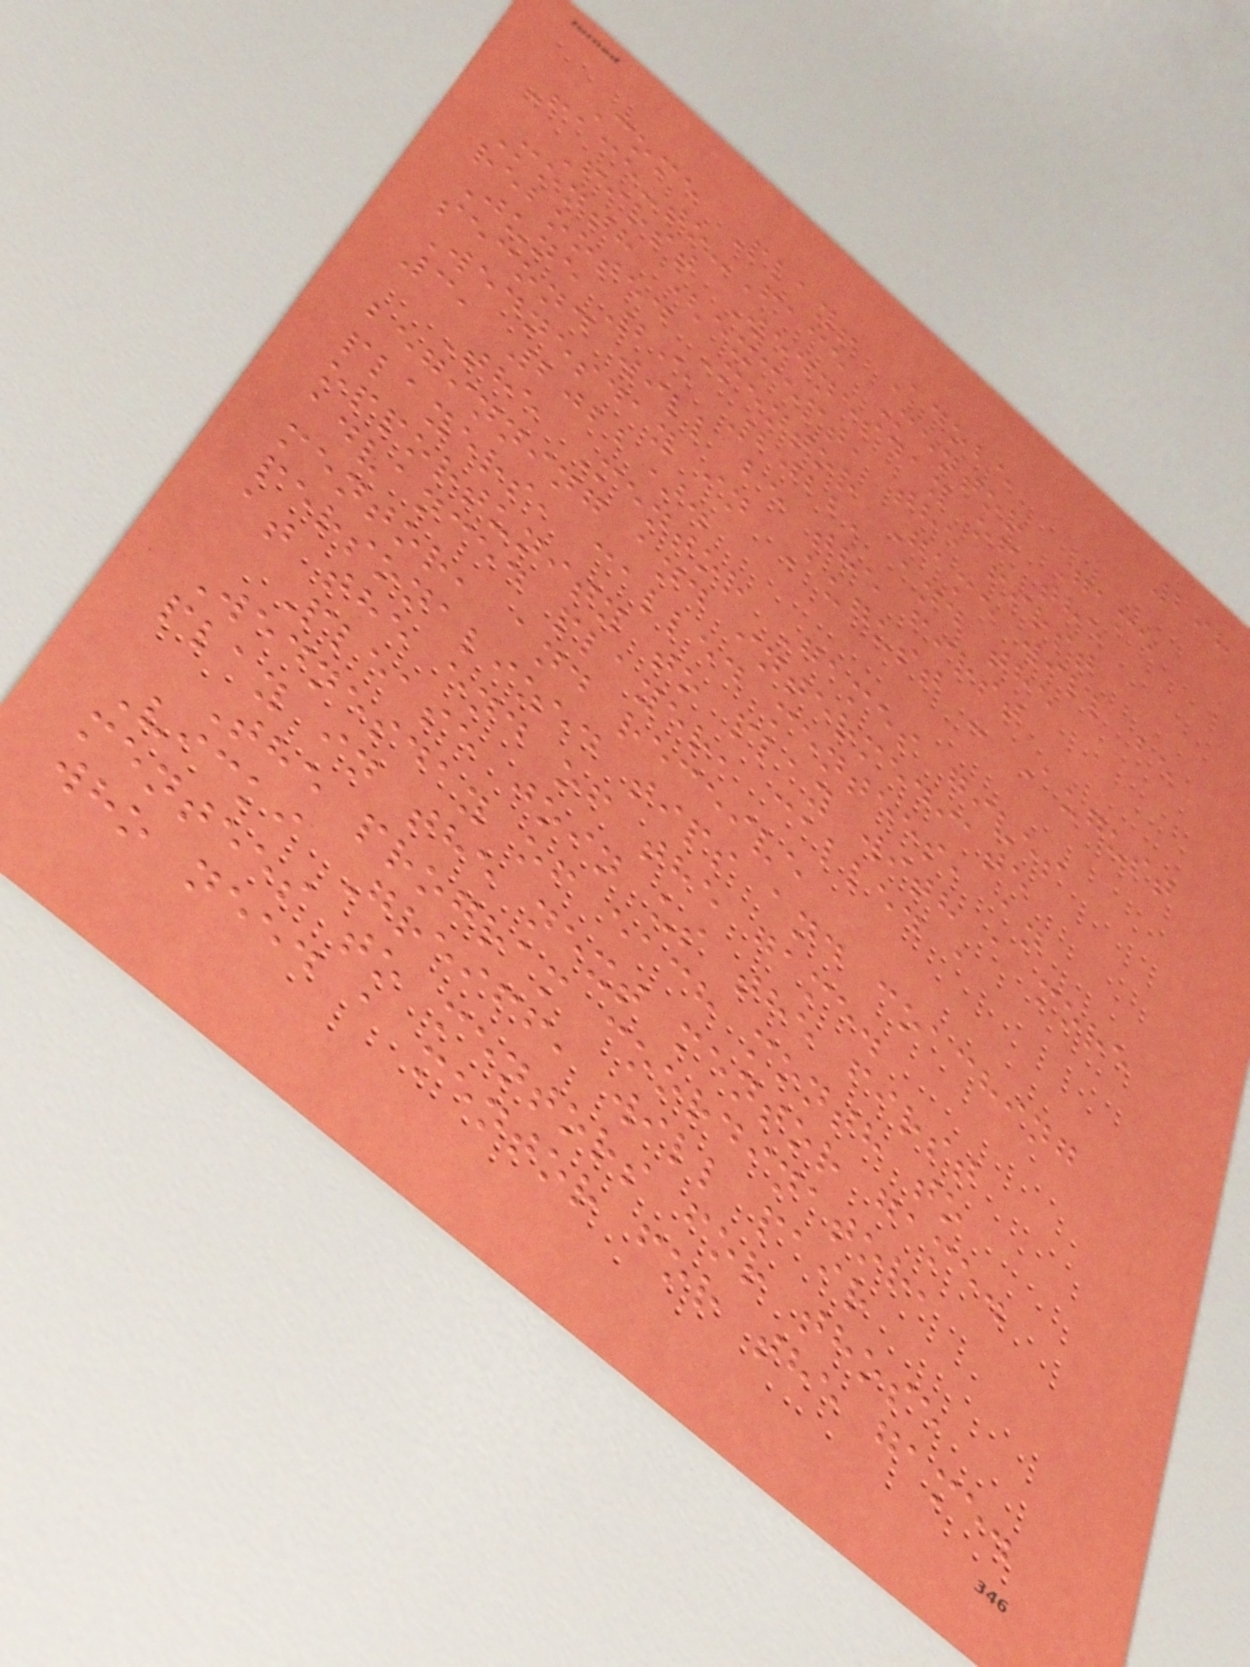298
Come Play! Adobe
Face-to-Face Mentor Game
First Wednesday of the
Month (except, the first
rebooted Mentor Game will be
June 29, 2022, and the
second will be the first
Wednesday in August - August
3, 2022).
The Mentor Games gives
beginning and intermediate
players, called mentees, an
opportunity to play with a more
advanced player, called a
mentor, and receive
personalized tips and coaching
at the end of the game.
Please join us the first
Wednesday of each month to
play in the next mentor game.
The program coordinator,
Vicki Greiff, will pair
mentees to mentors for those
who need a mentor for the game.
